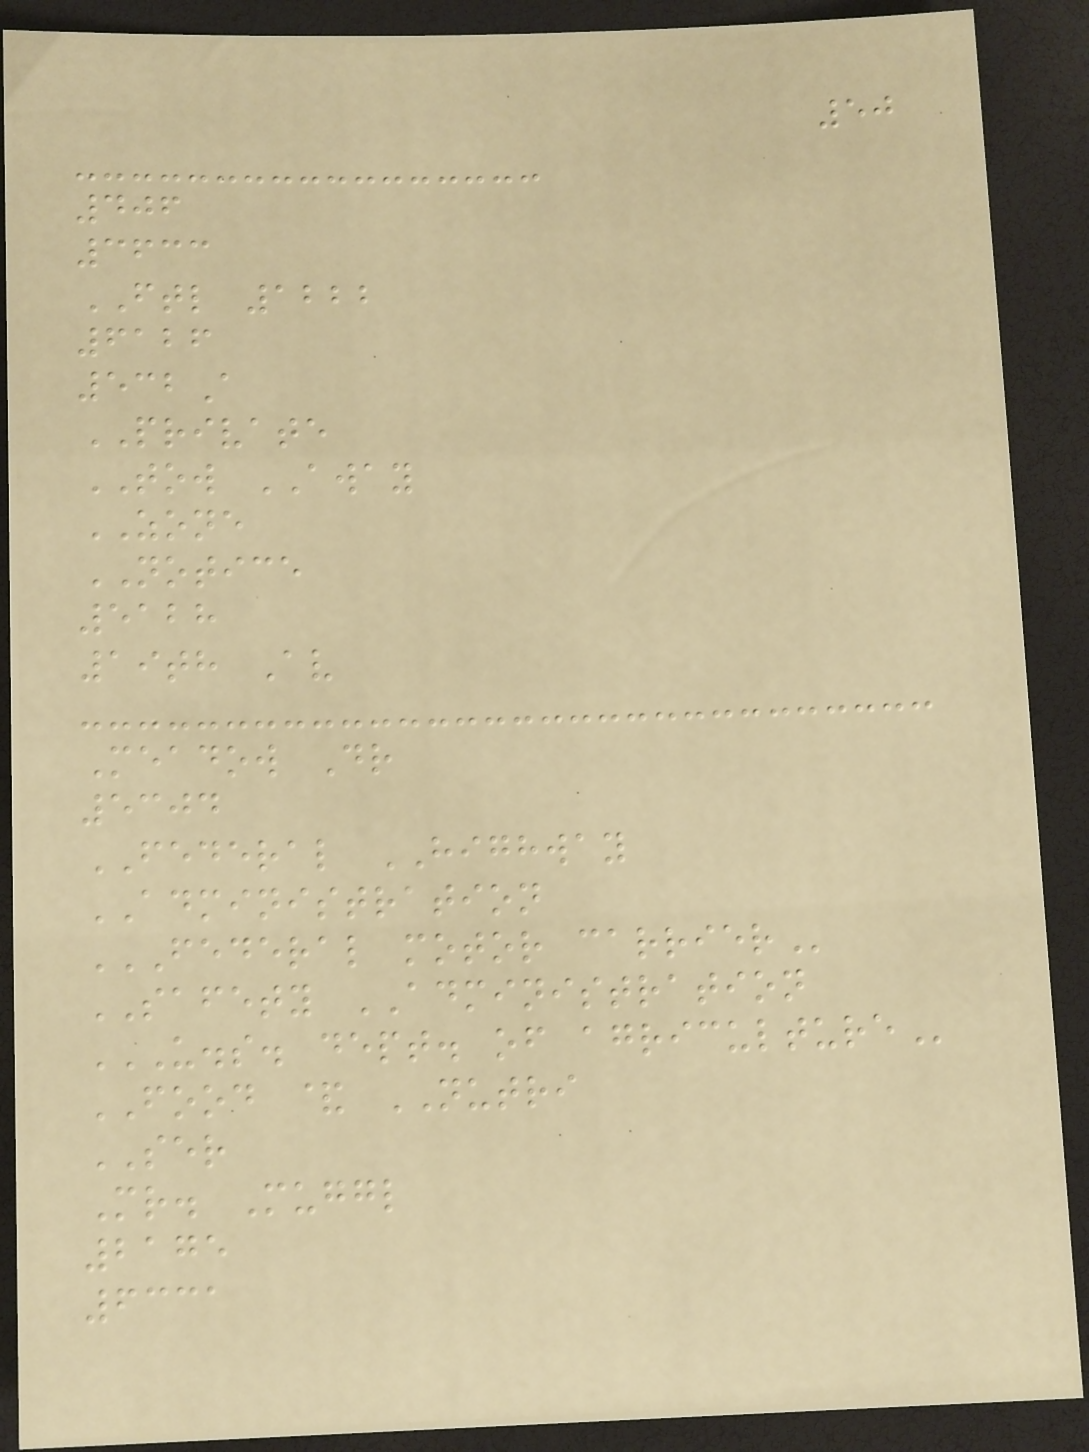50
406
3633
FTL 1222
6126
532A
PRIVATE
TOW AWAY
ZONE
NOTICE
5128
19th Av
Meadow Dr
5304
FEDERAL HIGHWAY
ADMINISTRATION
FEDERAL MOTOR CARRIER
SAFETY ADMINISTRATION
U.S. DEPT. OF AGRICULTURE
FOOD & NUTRI
SER
Mr. Muggl
2175
6331
